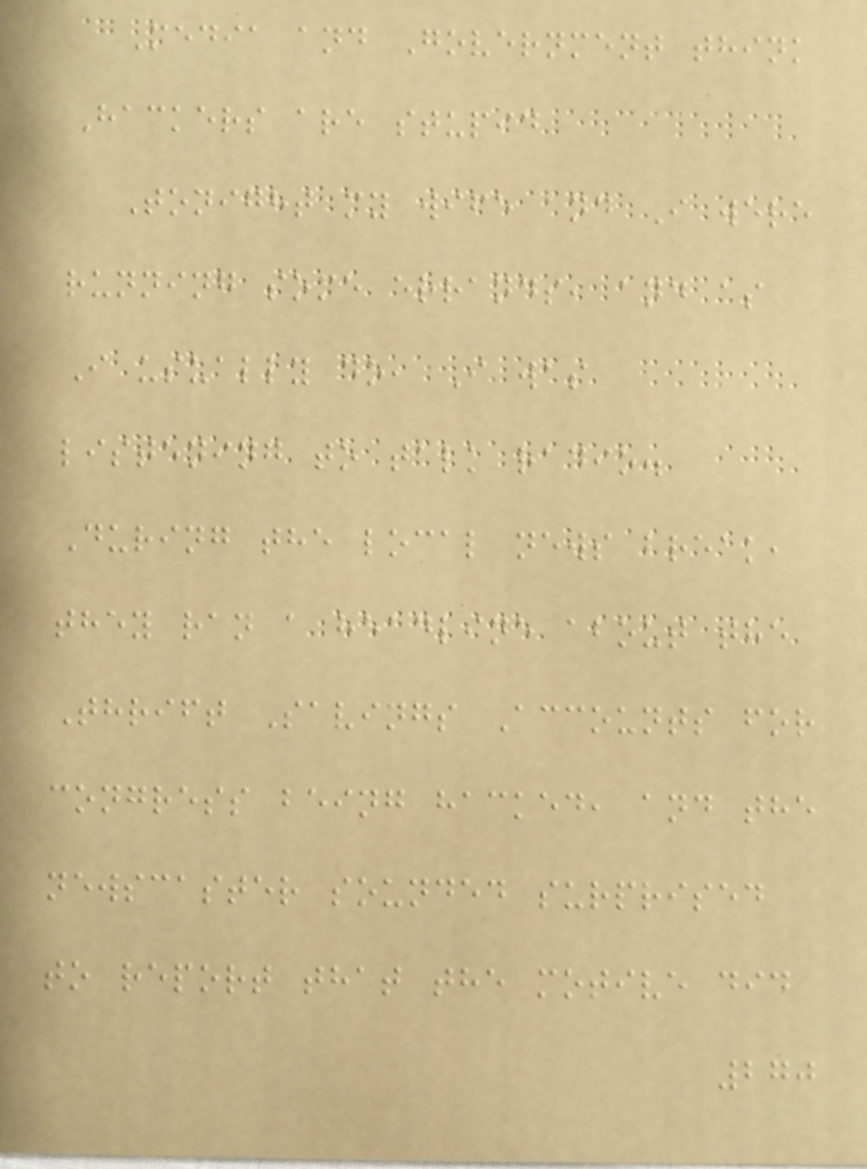Media and Government think
Hackers are stupid
Tonight my wife and I were
running some errands, and as
I usually do, I was
listening to talk radio.
During the local news break,
they ran a headline about the
Thrift Savings Accounts for
congress being hacked, and the
newscaster sounded surprised
to report that the motive did
270
